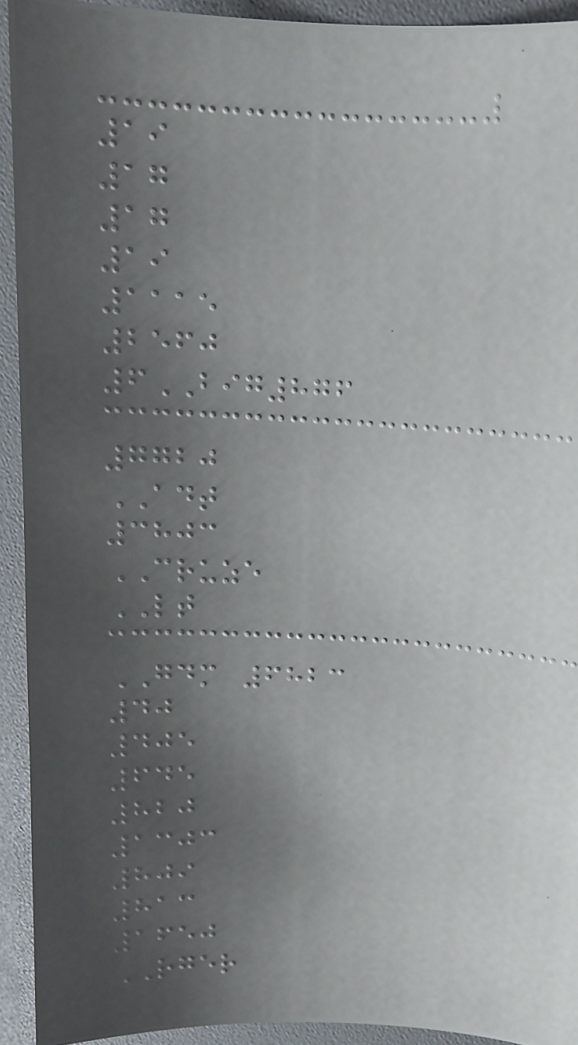19
17
17
19
1115
2560
6BIG876
7720
ADT
3803
CRUZE
LT
GDM 6823
40
405
645
820
1303
809
813
1650
RGER
